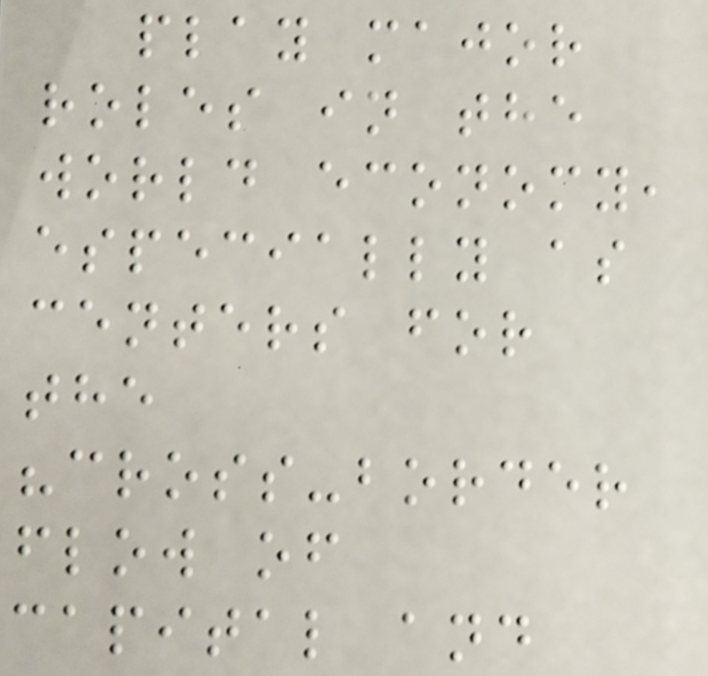play major
roles in the
world economy,
especially as
centers for
the
"cross-border
flow of
capital and
